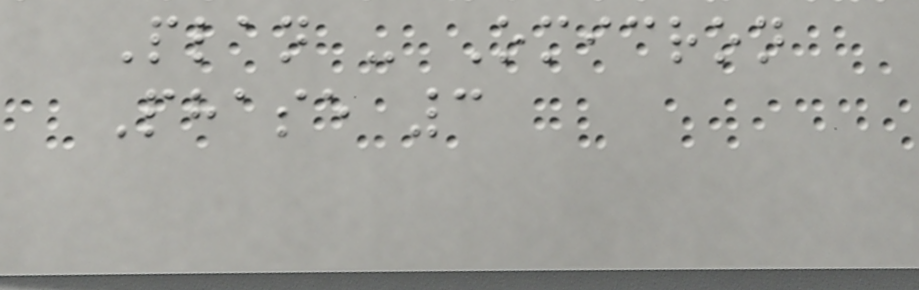Plan - Omicron
Phase 3
